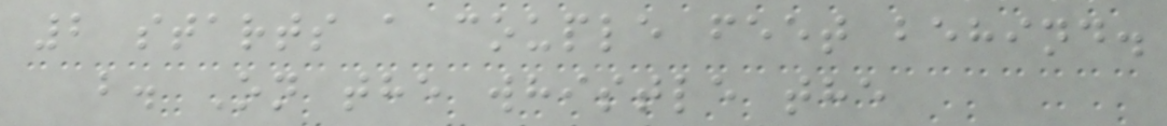2 starts a couple feet behind.
b. On the whistle the
